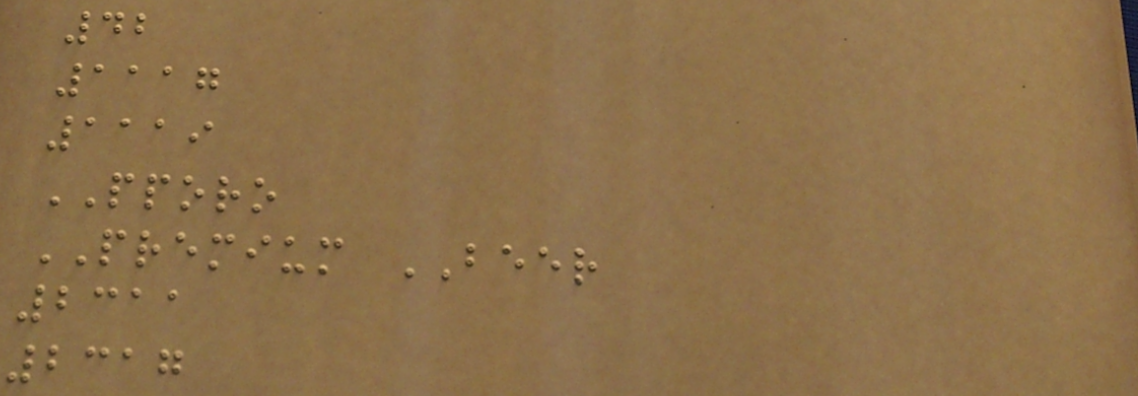42
1117
1119
PPORO
PREMIUM BEER
2311
2317
